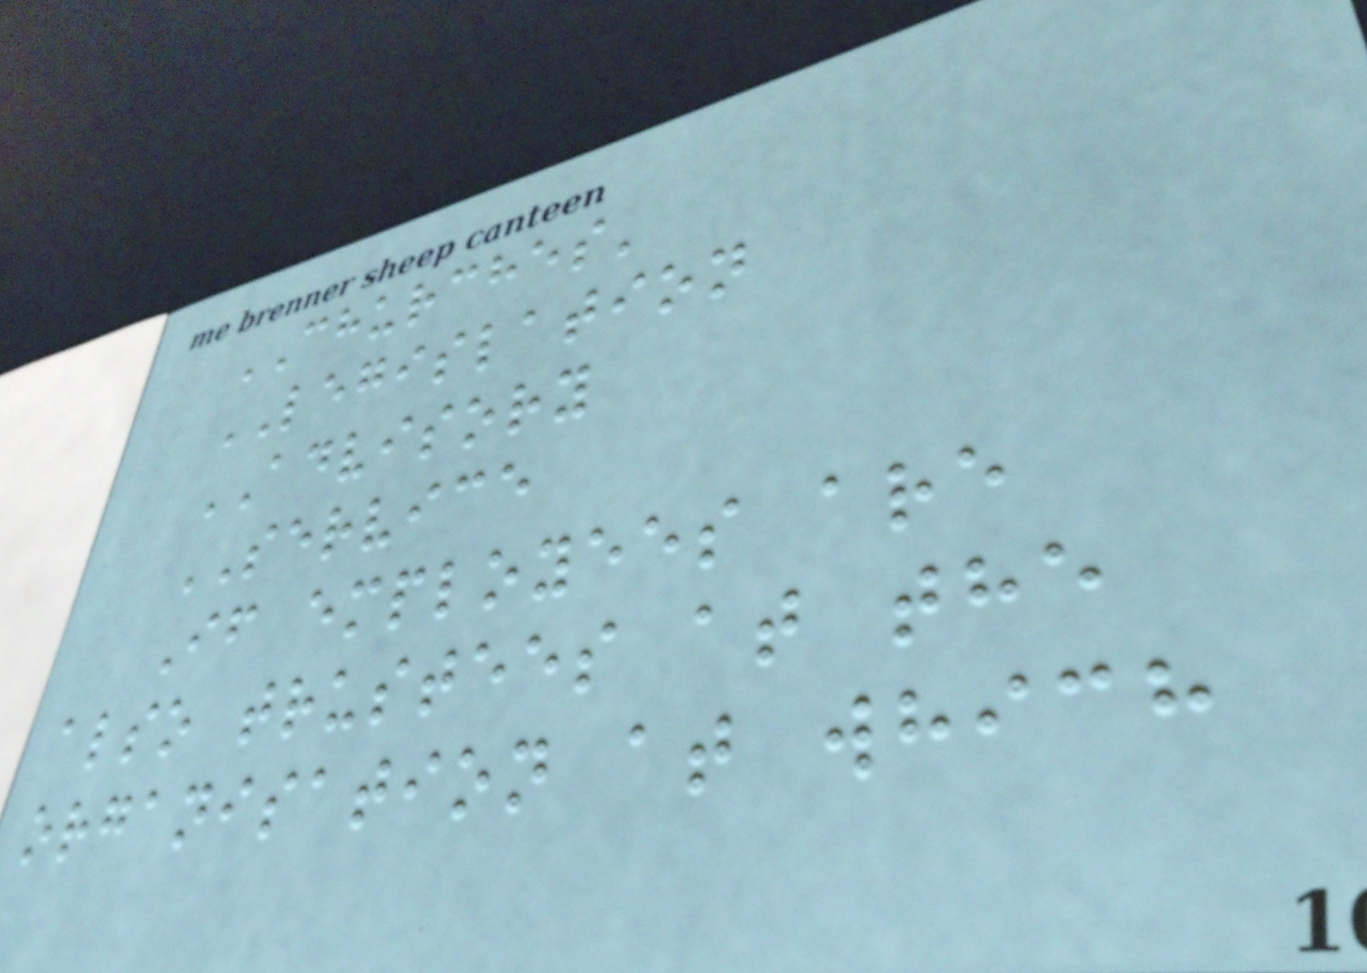CHURCHES'
LEGISLATION
ADVISORY
SERVICE
If employees are
also trustees at the
organisation at which
